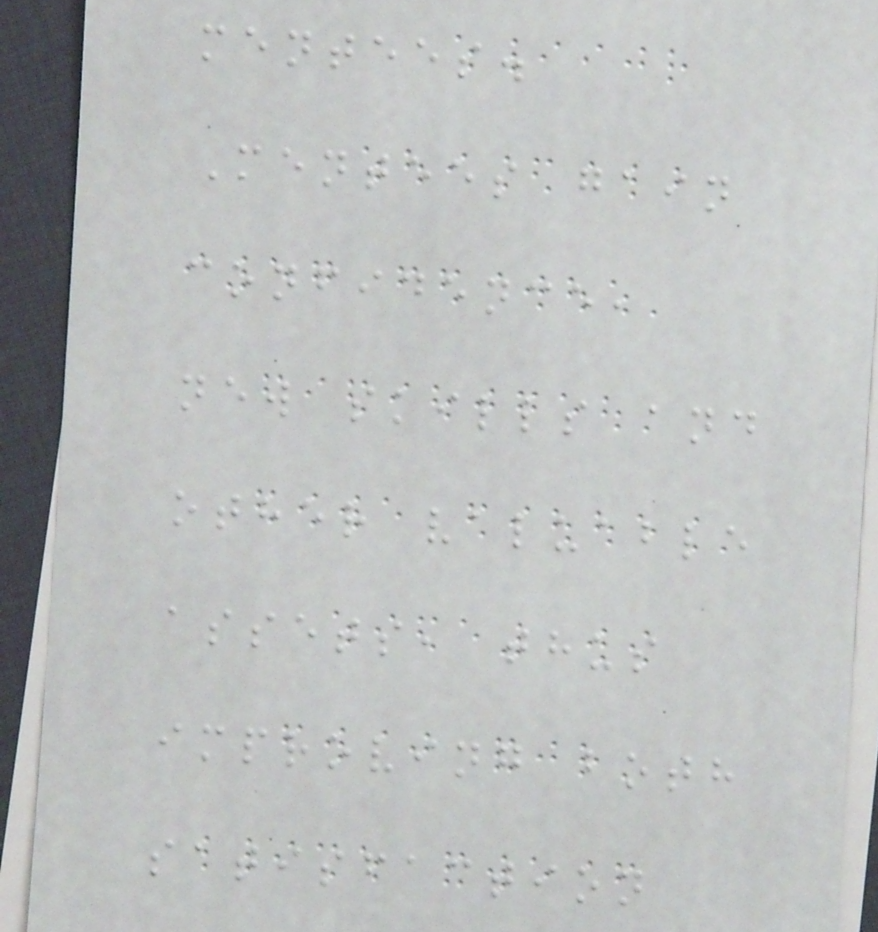mentees.
Mentees gain
confidence,
new skills and
other valuable
assets, thus
improving both
satisfaction
